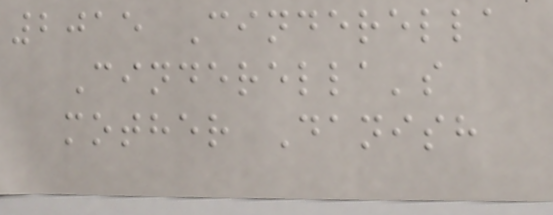2015 Cinderella
Cinderella's
mother Danish
